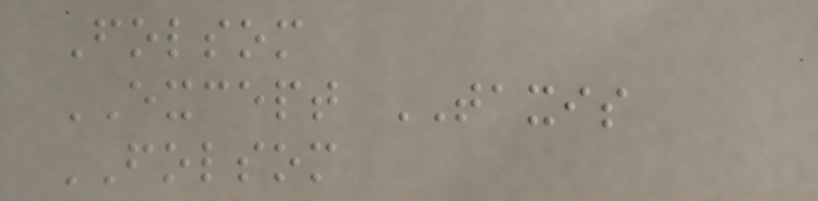Folsom
EXCEPT TAXIS
FOLSOM
